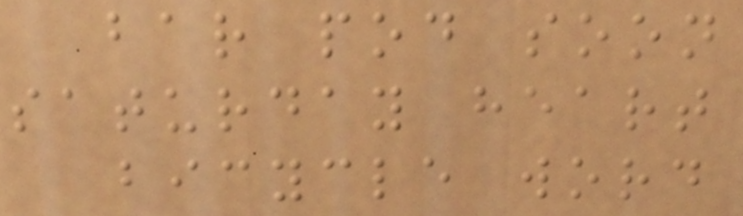bar pod soon
saturday heart
bicycle word
